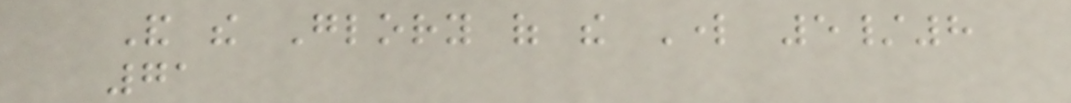And the Glory of the Lord 5/8
71
